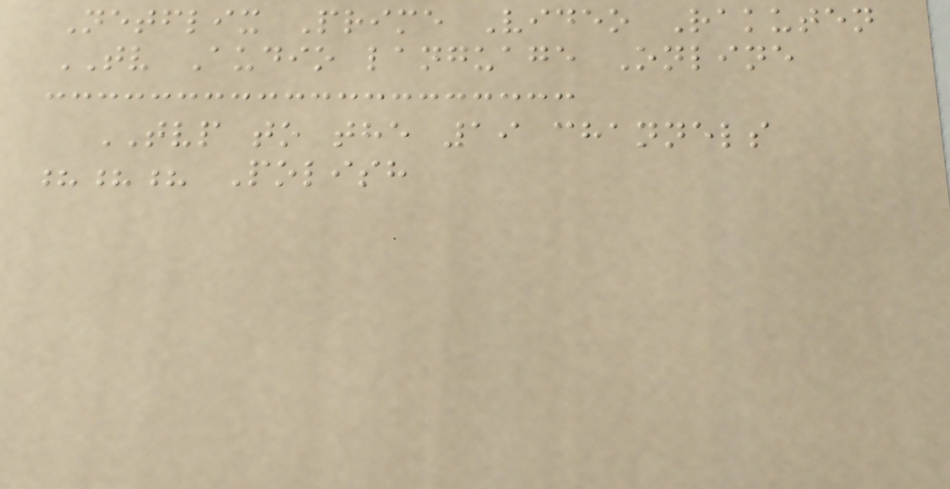Netflix Prime Video Rakuten
TV Audio language Online
TVP to the 19 channels
??? Polish
